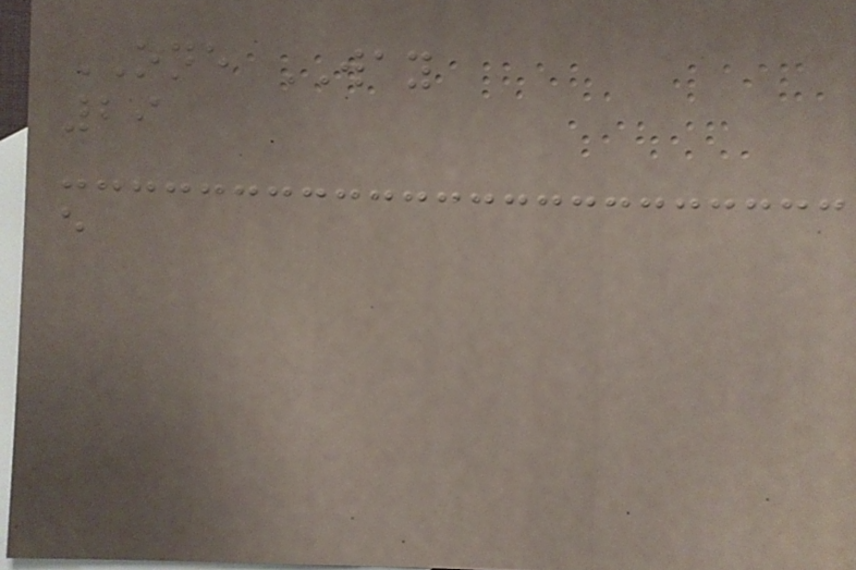ONE WAY
29
e
